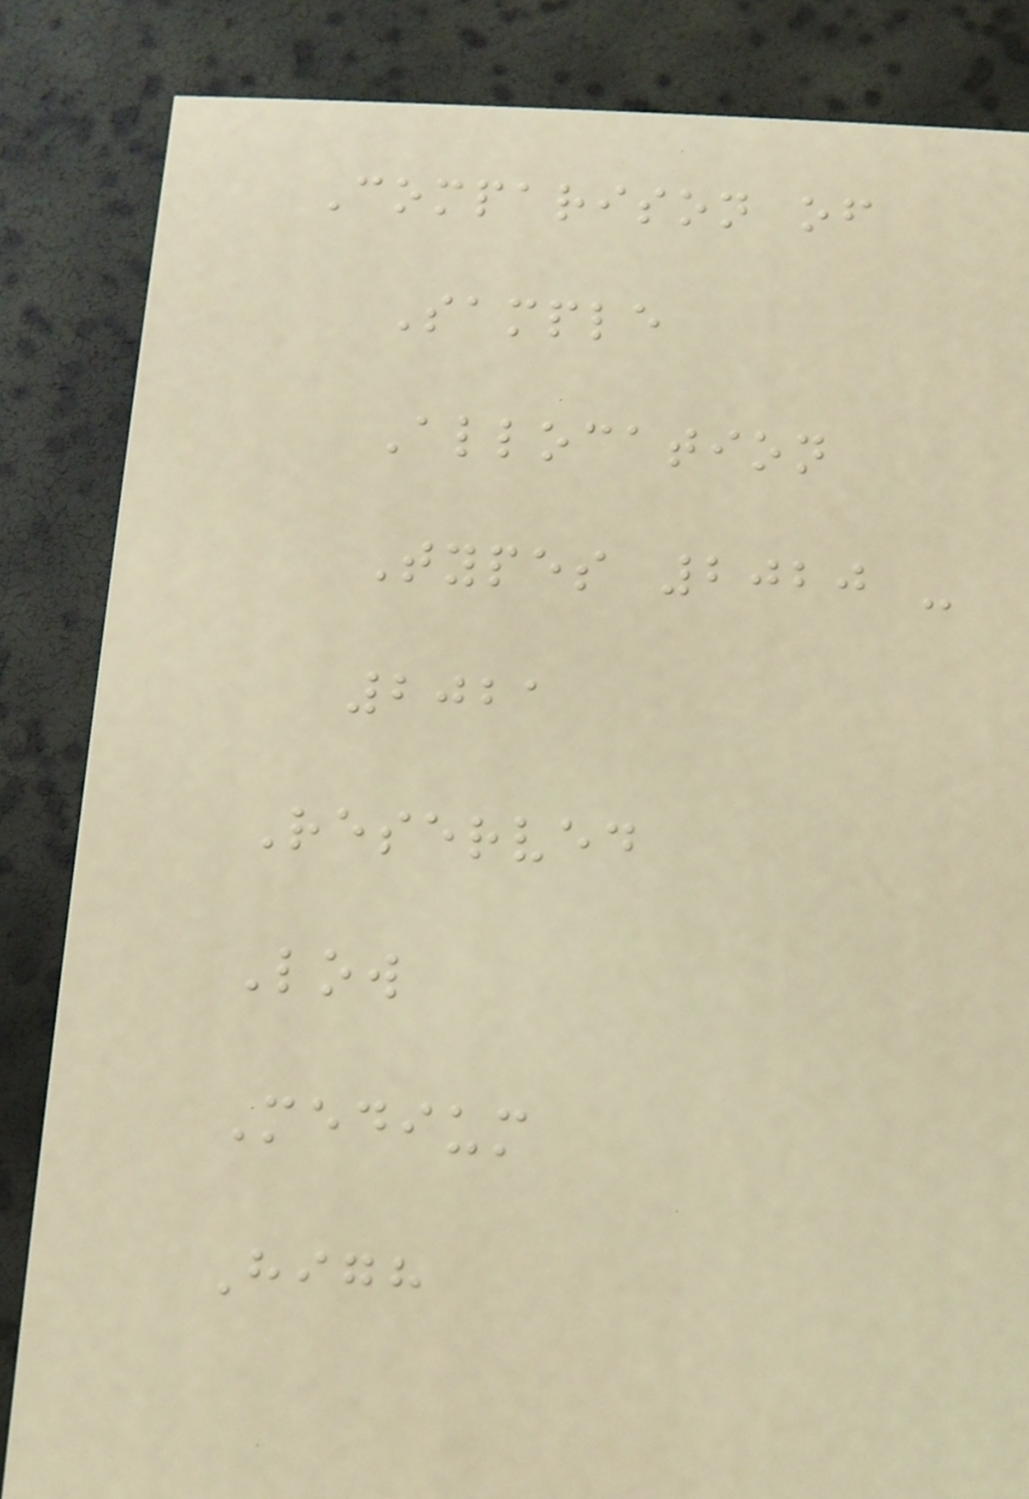Comparison of
Sample
Allocation
Types 2020 -
2021
Reserved
Low
Medium
High
